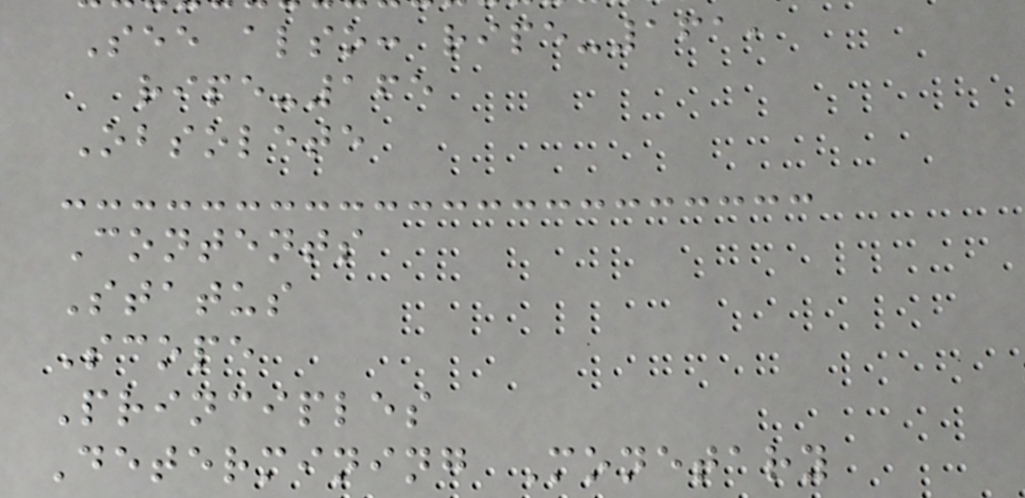See also: ripe-161,
ripe-165
Obsolete
Contents
Status
Scope
Principles
Determining Monetary
